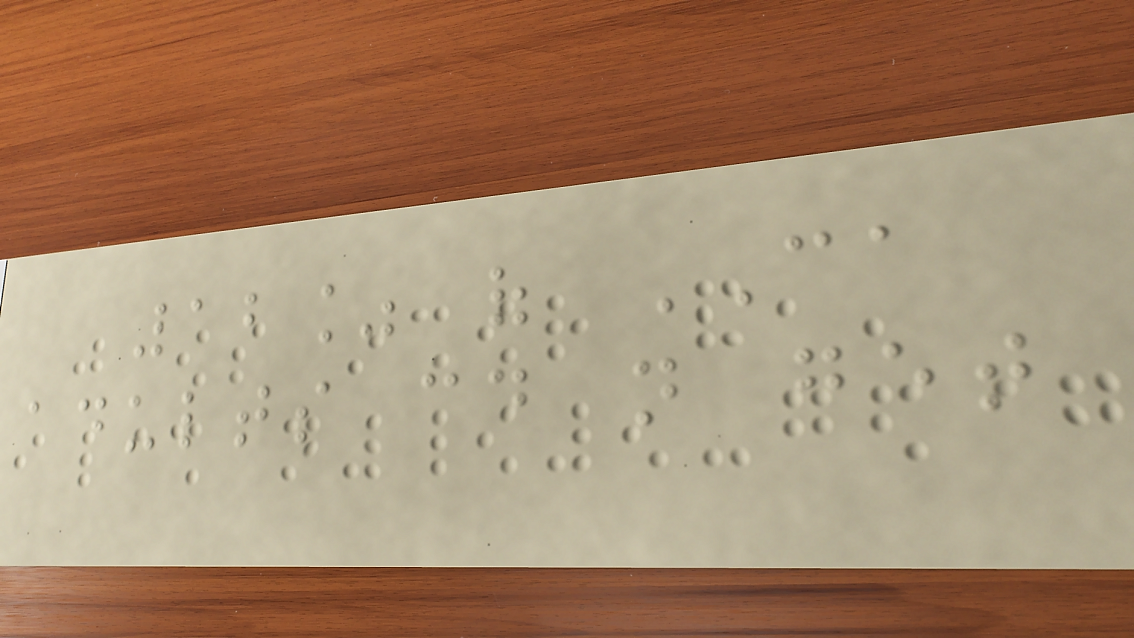12% of CA
adults could not get
